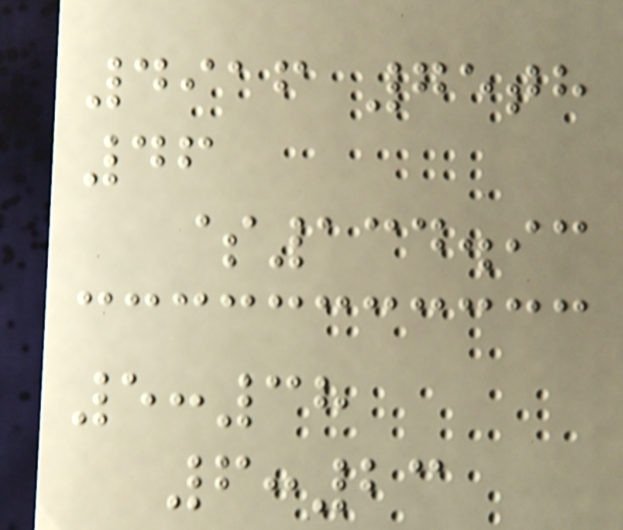4916 75th
46
$134.93
5:38
6:23
